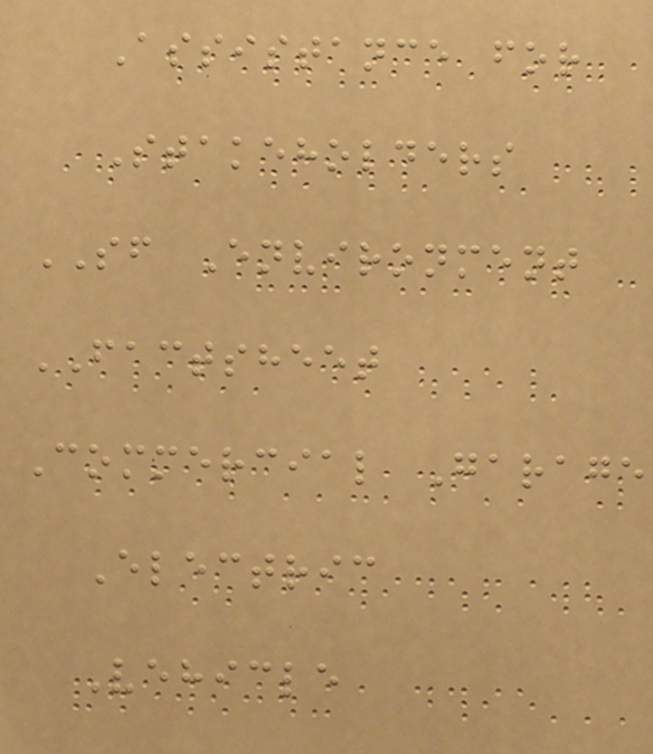Assistance for
Stakeholders
SF Environment
FACTSHEET
Commercial Garage
Electric
Vehicle
